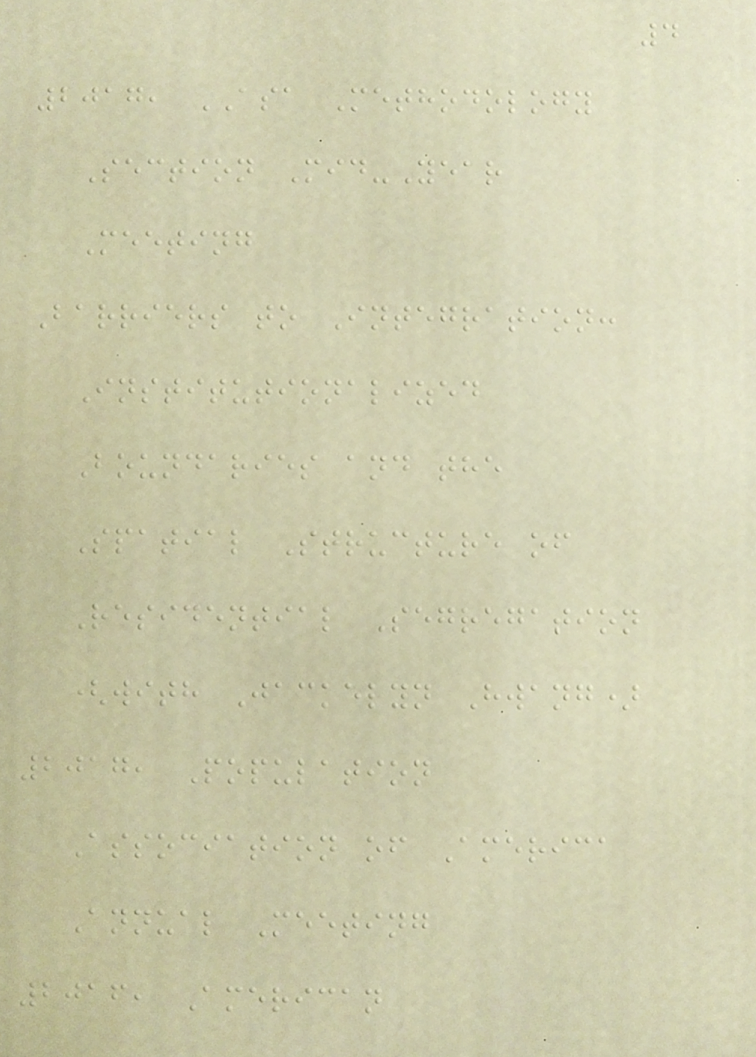4
2017, ASA Methodology
Section Mid-Year
Meeting
Barriers to Integration:
Institutionalized
Boundaries and the
Spatial Structure of
Residential Segregation
(with Jackelyn Hwang)
2017, Population
Association of America
Annual Meeting
2016, American
